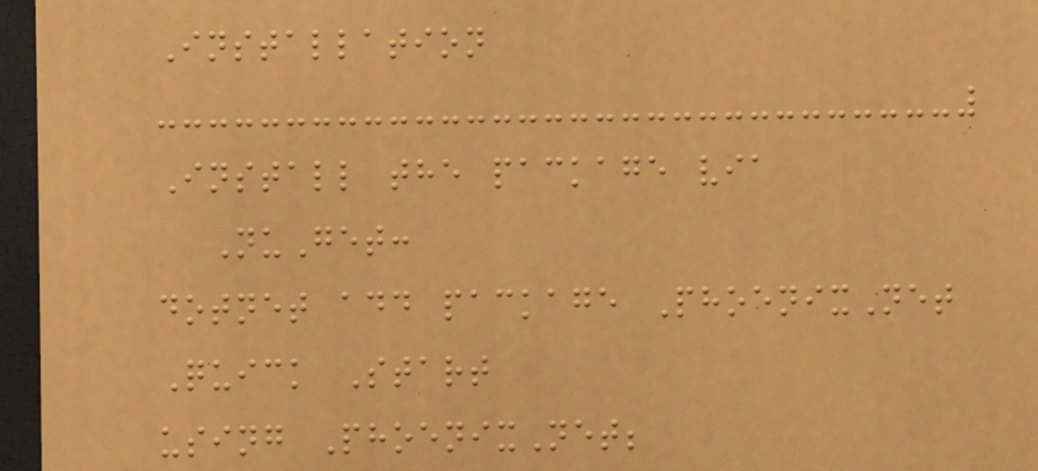Installation
Install the package via
NuGet:
dotnet add package PhoenixNet
Quick Start
using PhoenixNet;
